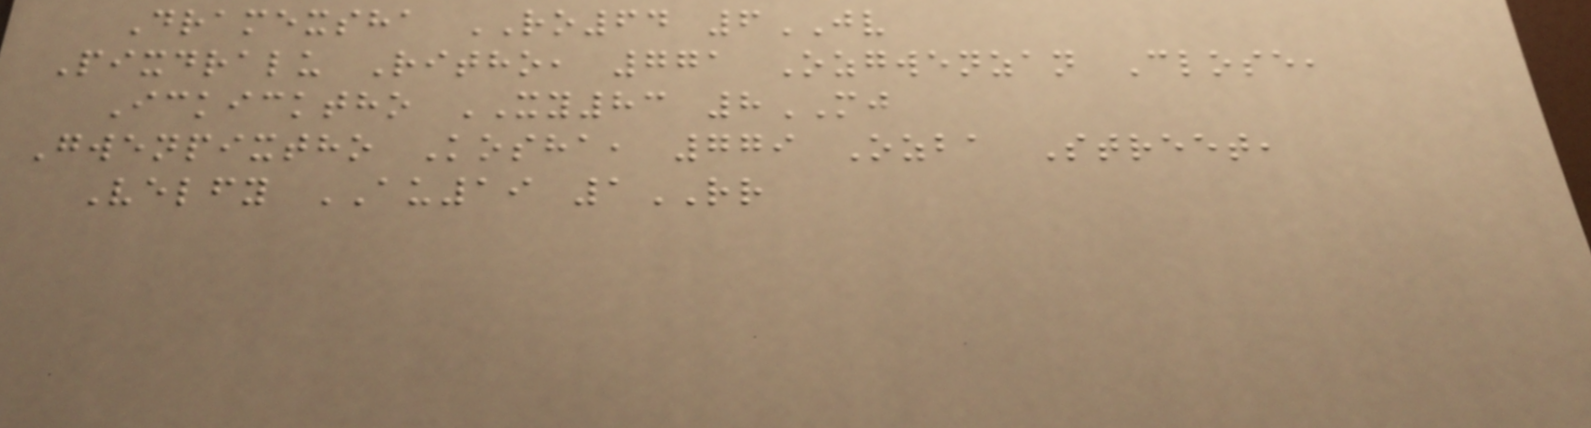Dramexsha RO64 6JV
Pixdralu Ritho, 771 Ozgwenzan Close,
Ickicktho XY83 8MJ
Gwenpixtho Kosha, 779 Ozba Street,
Velfy AU19 1RR
